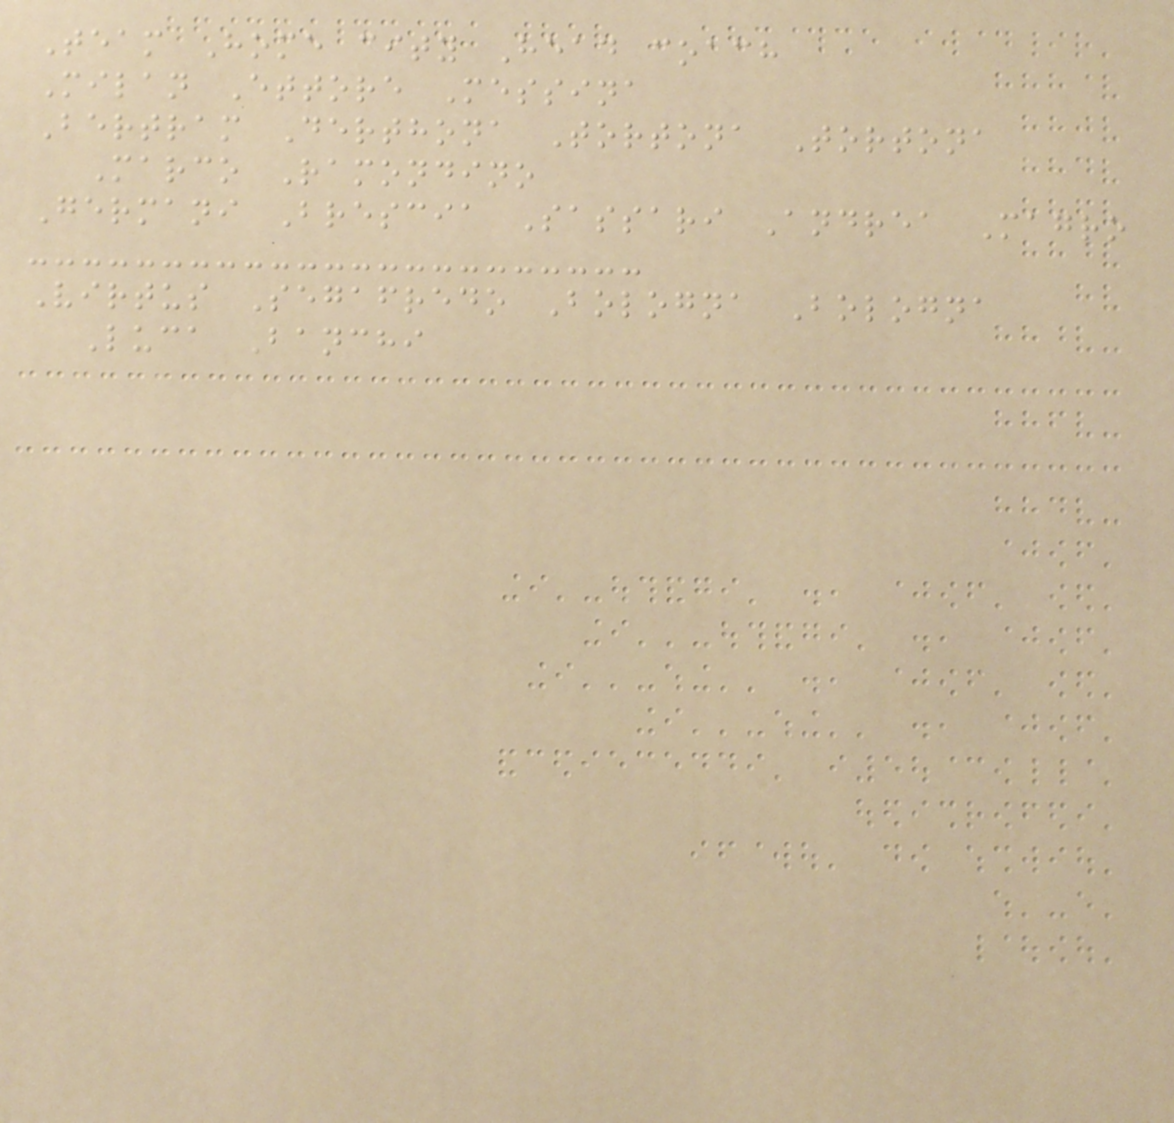Team Home city Head coach
Milan Ettore Messina
Bertram Derthona Tortona Tortona
Marco Ramondino
Germani Brescia Sassari Andrea Magro
Virtus Segafredo Bologna Bologna
Luca Banchi
